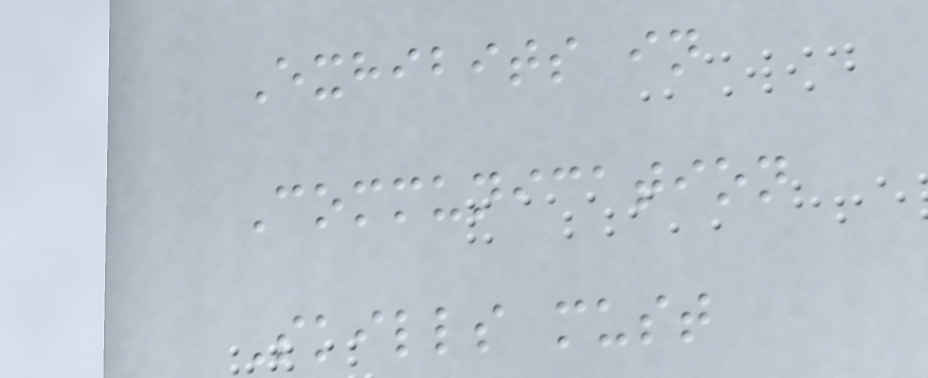Exhibits in
Communication
Skills must
